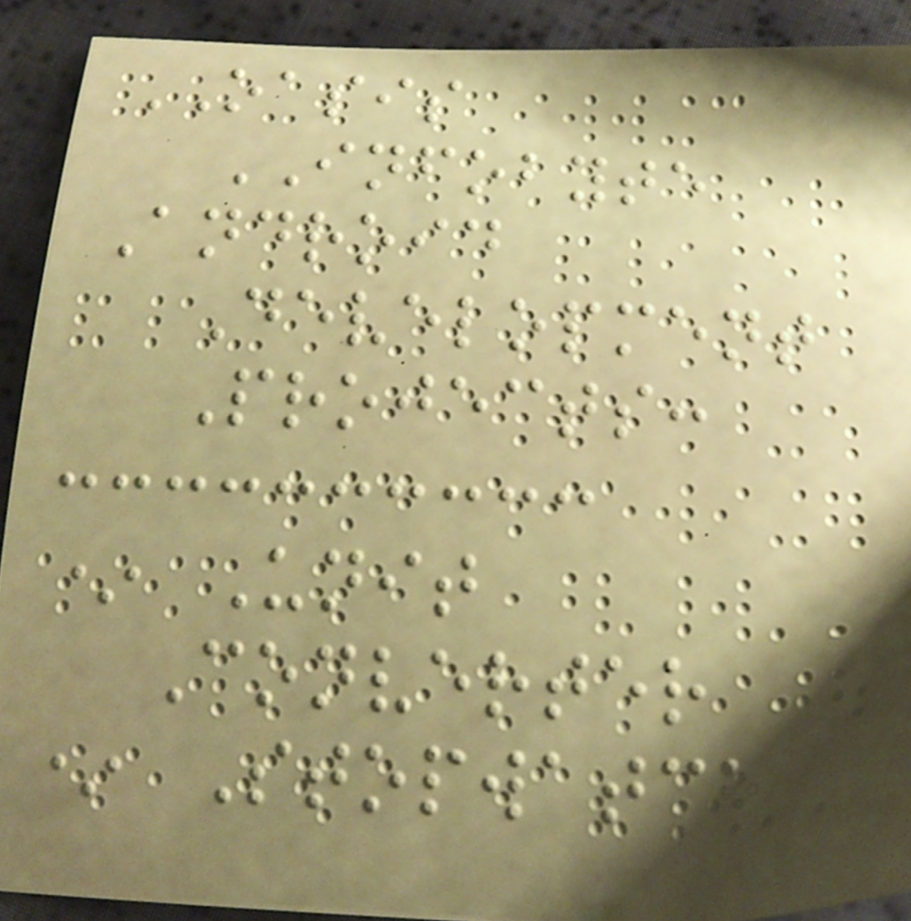OASIS
INFOBYTE
Android
Development
Projects:
* Unit
Converter
* Stopwatch
